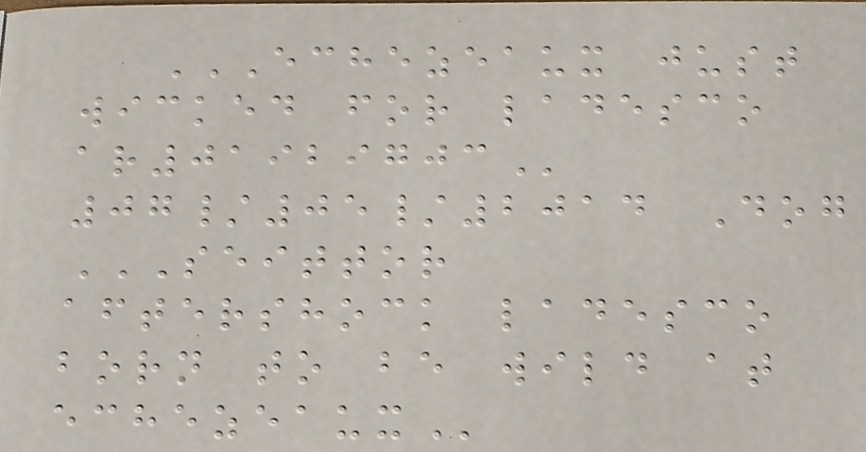ECHEZEAUX JUST
WICKED FOR LADESCO
AR01929703
07/05/2014 Dog
SEITTOR
AFTERSHOCK LADESCO
BORN TO BE WILD AT
ECHEZEAUX
